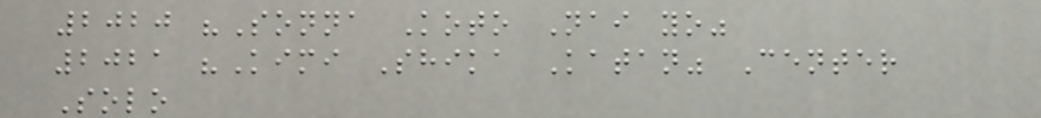2020 "Sonna Koto Nai yo"
2021 "Kimi Shika Katan" Center
Solo
